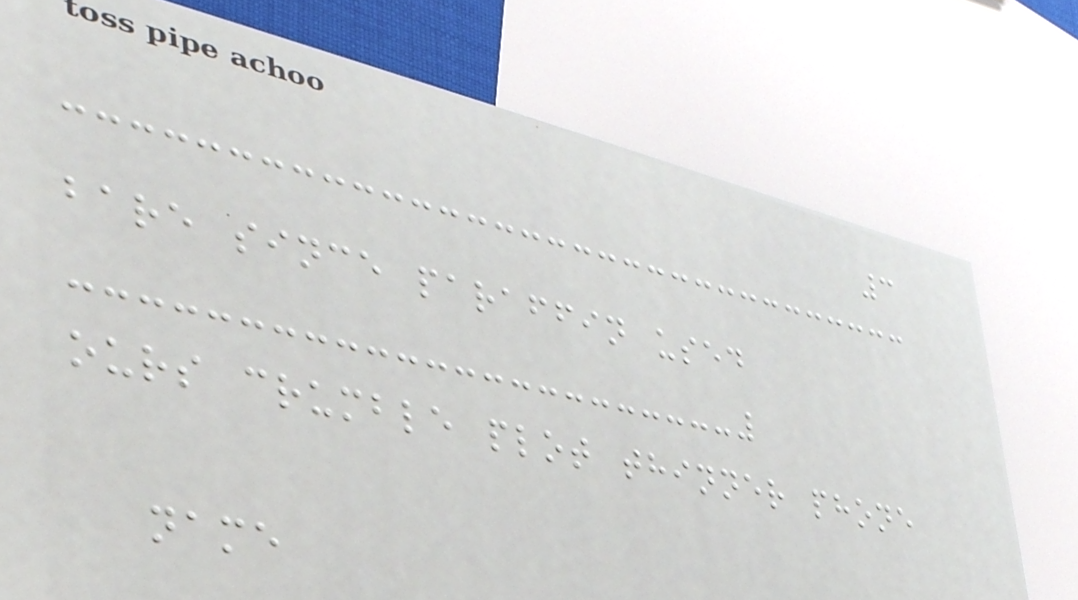3
bare since paraffin used
ours crumble plot thinner phone
name
